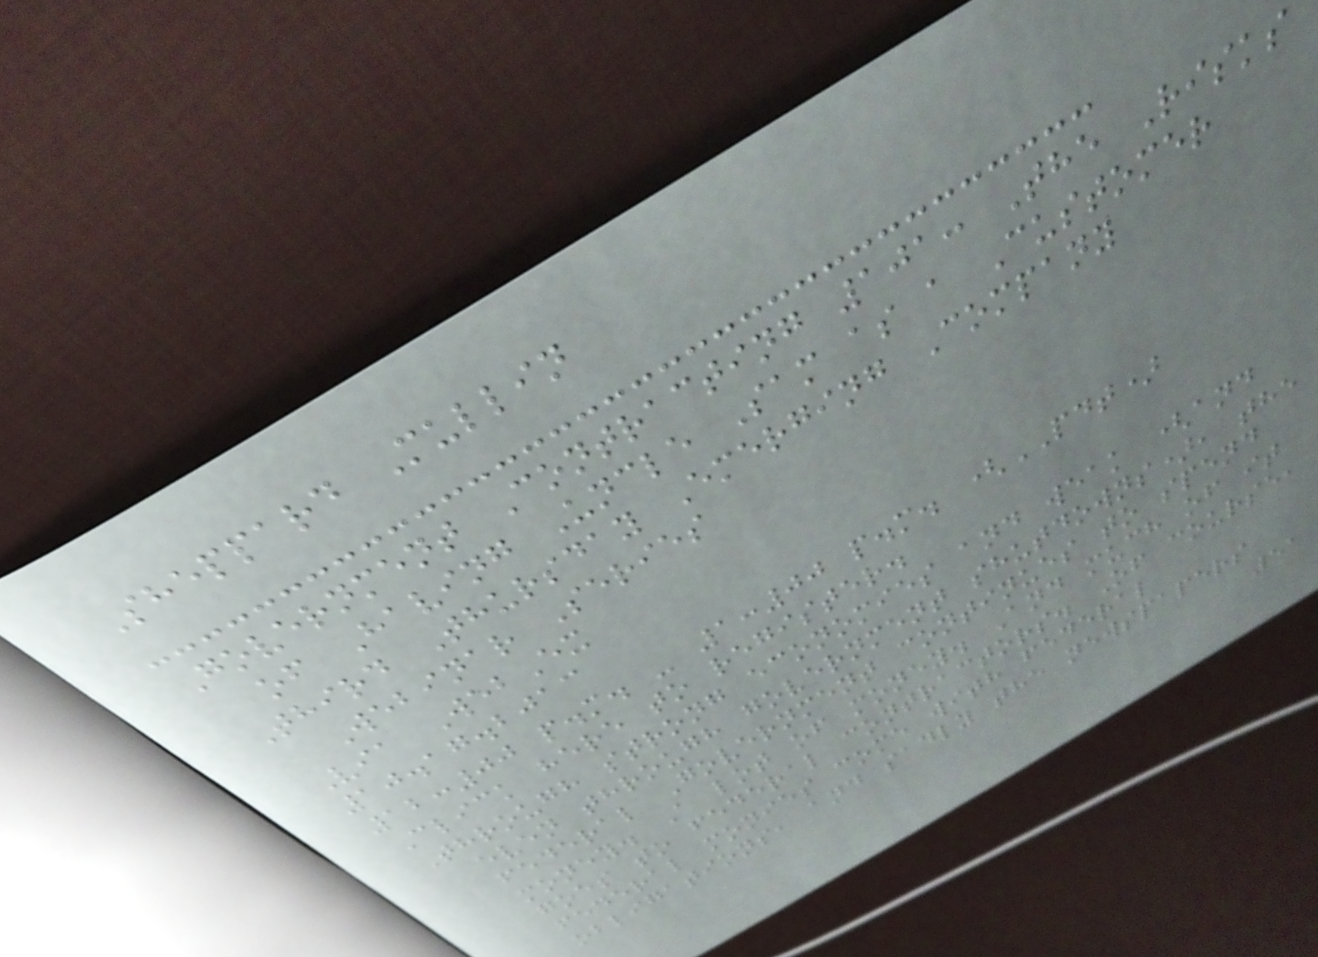Sheppard Mullin
Government Contracting 101: The Risks
of Having Uncle Sam as a Customer
Third Thursday Emerging Company
Webinar Series
Via WebEx
10.17.2013
12:00 p.m. - 1:00 p.m. (PDT)
Click here to register.
Through strong economies and weak (and
even through government shutdowns), the
federal Government continues to spend
money. A lot of money. And much of it
goes to federal contractors. Of course,
federal monies come with federal
obligations, and sadly the newspapers
51
